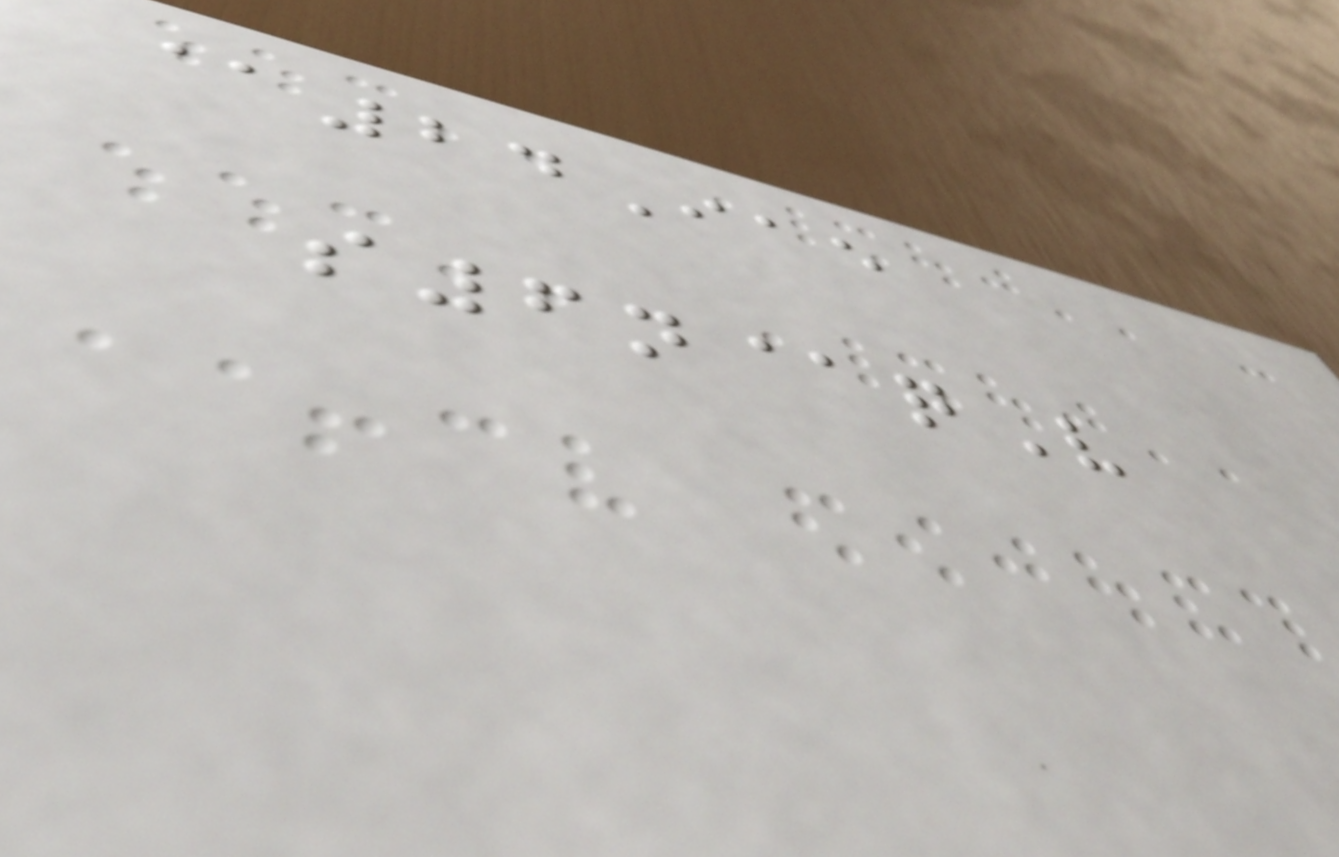@24Iae
s6n@qV
